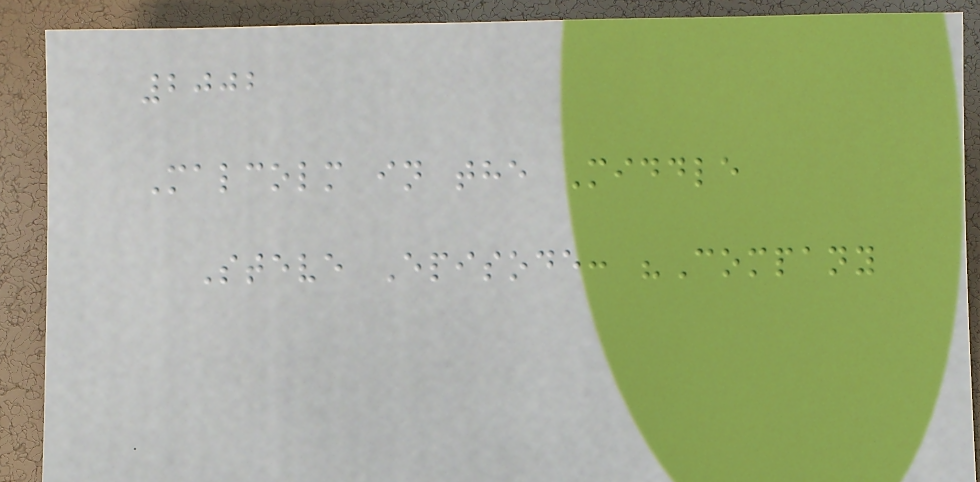2002
Malcolm in the Middle
Steve Episode: "Company
